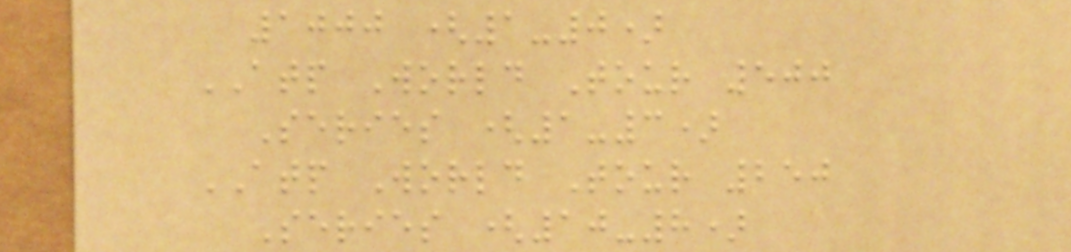1000 (1-0)
ATP World Tour 500
Series (1-3)
ATP World Tour 250
Series (10-8)
